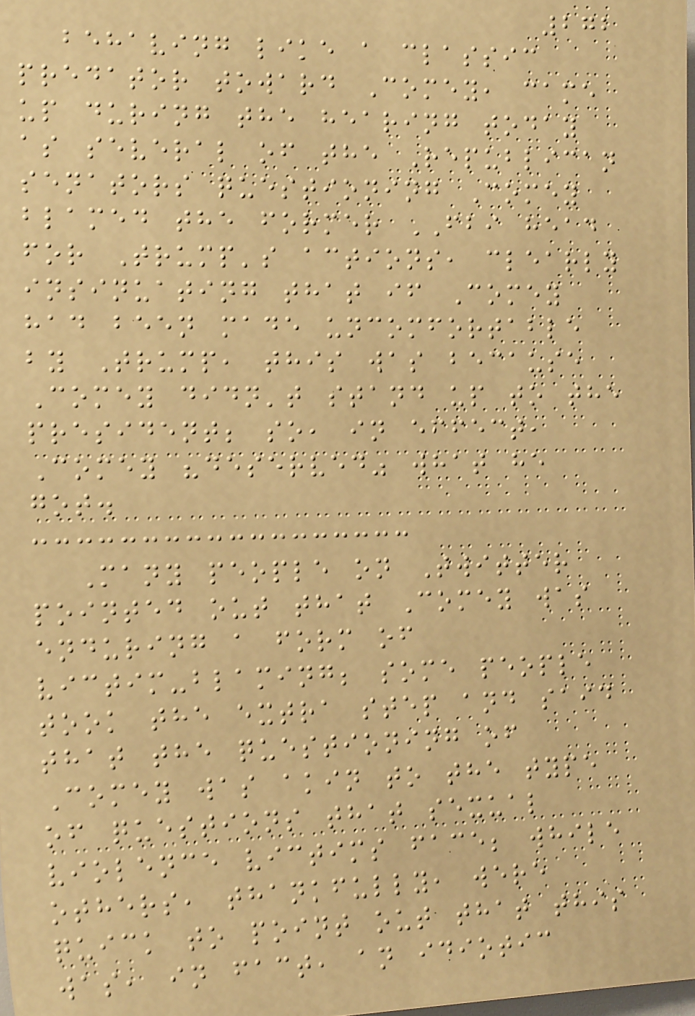272
behaving like a classic
predator toward Comey, came
up during the hearing today
as several of the Republican
senators questioning Comey
blamed the former FBI head
for Trump's actions, clearly
insinuating that if Comey
had been made uncomfortable
by Trump, this was because
Comey didn't stand up to the
president; so, in effect,
Comey "deserved" what he
got.
Many people on Twitter
pointed out that Comey was
enduring a form of
victim-blaming; some people
took the extra step and said
that the questioning of
Comey was akin to the type
of questions that sexual
violence victims face; while
others, thankfully, were
quick to point out that this
was, in fact, an idiotic
